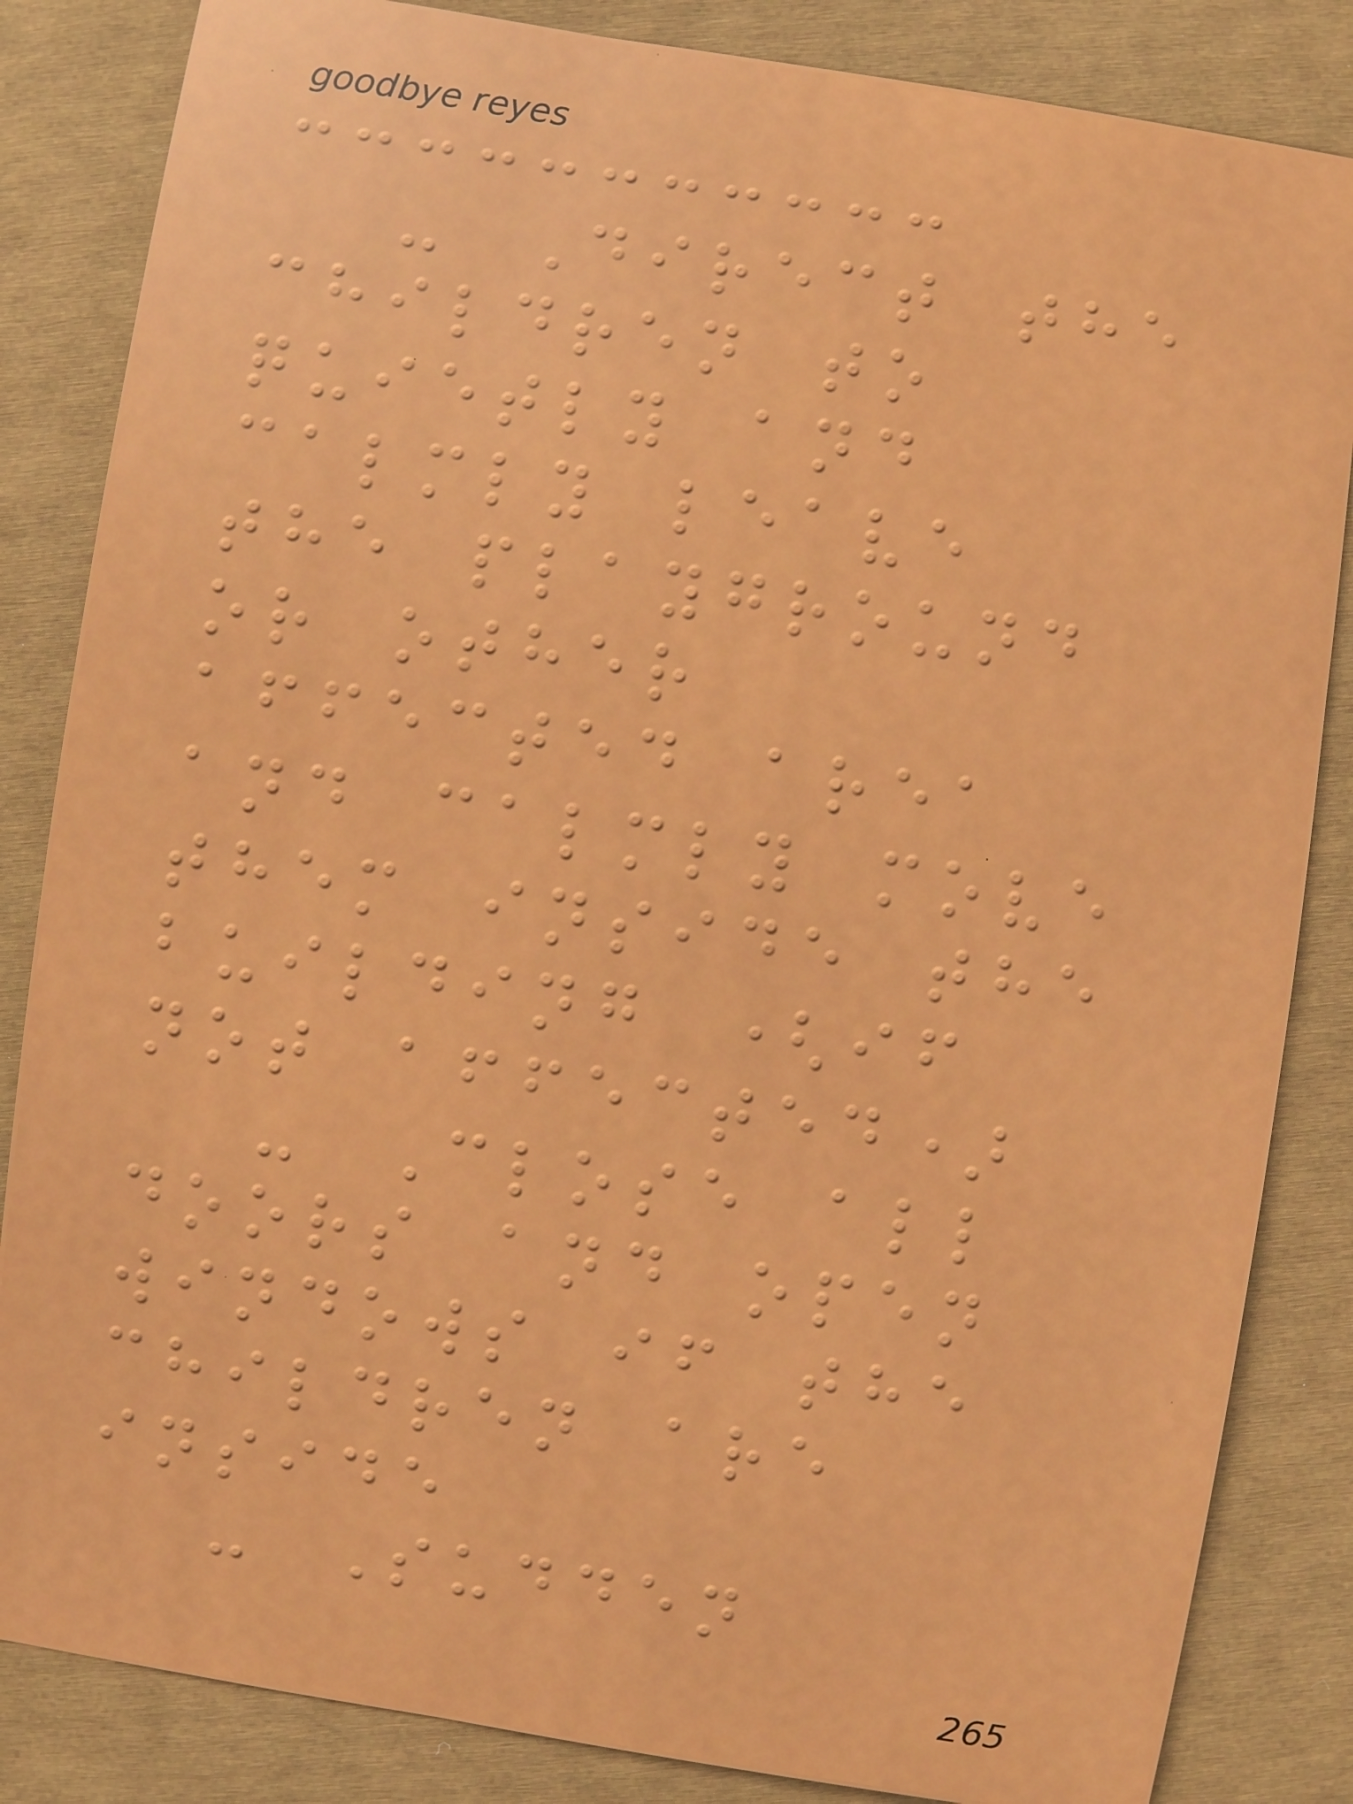- Direct the
children to
quietly and
calmly leave
the playground
or other
affected area
and calmly move
them inside the
building (if
not affected)
- Close all
doors and open
windows if the
children are
inside
- Sudden
